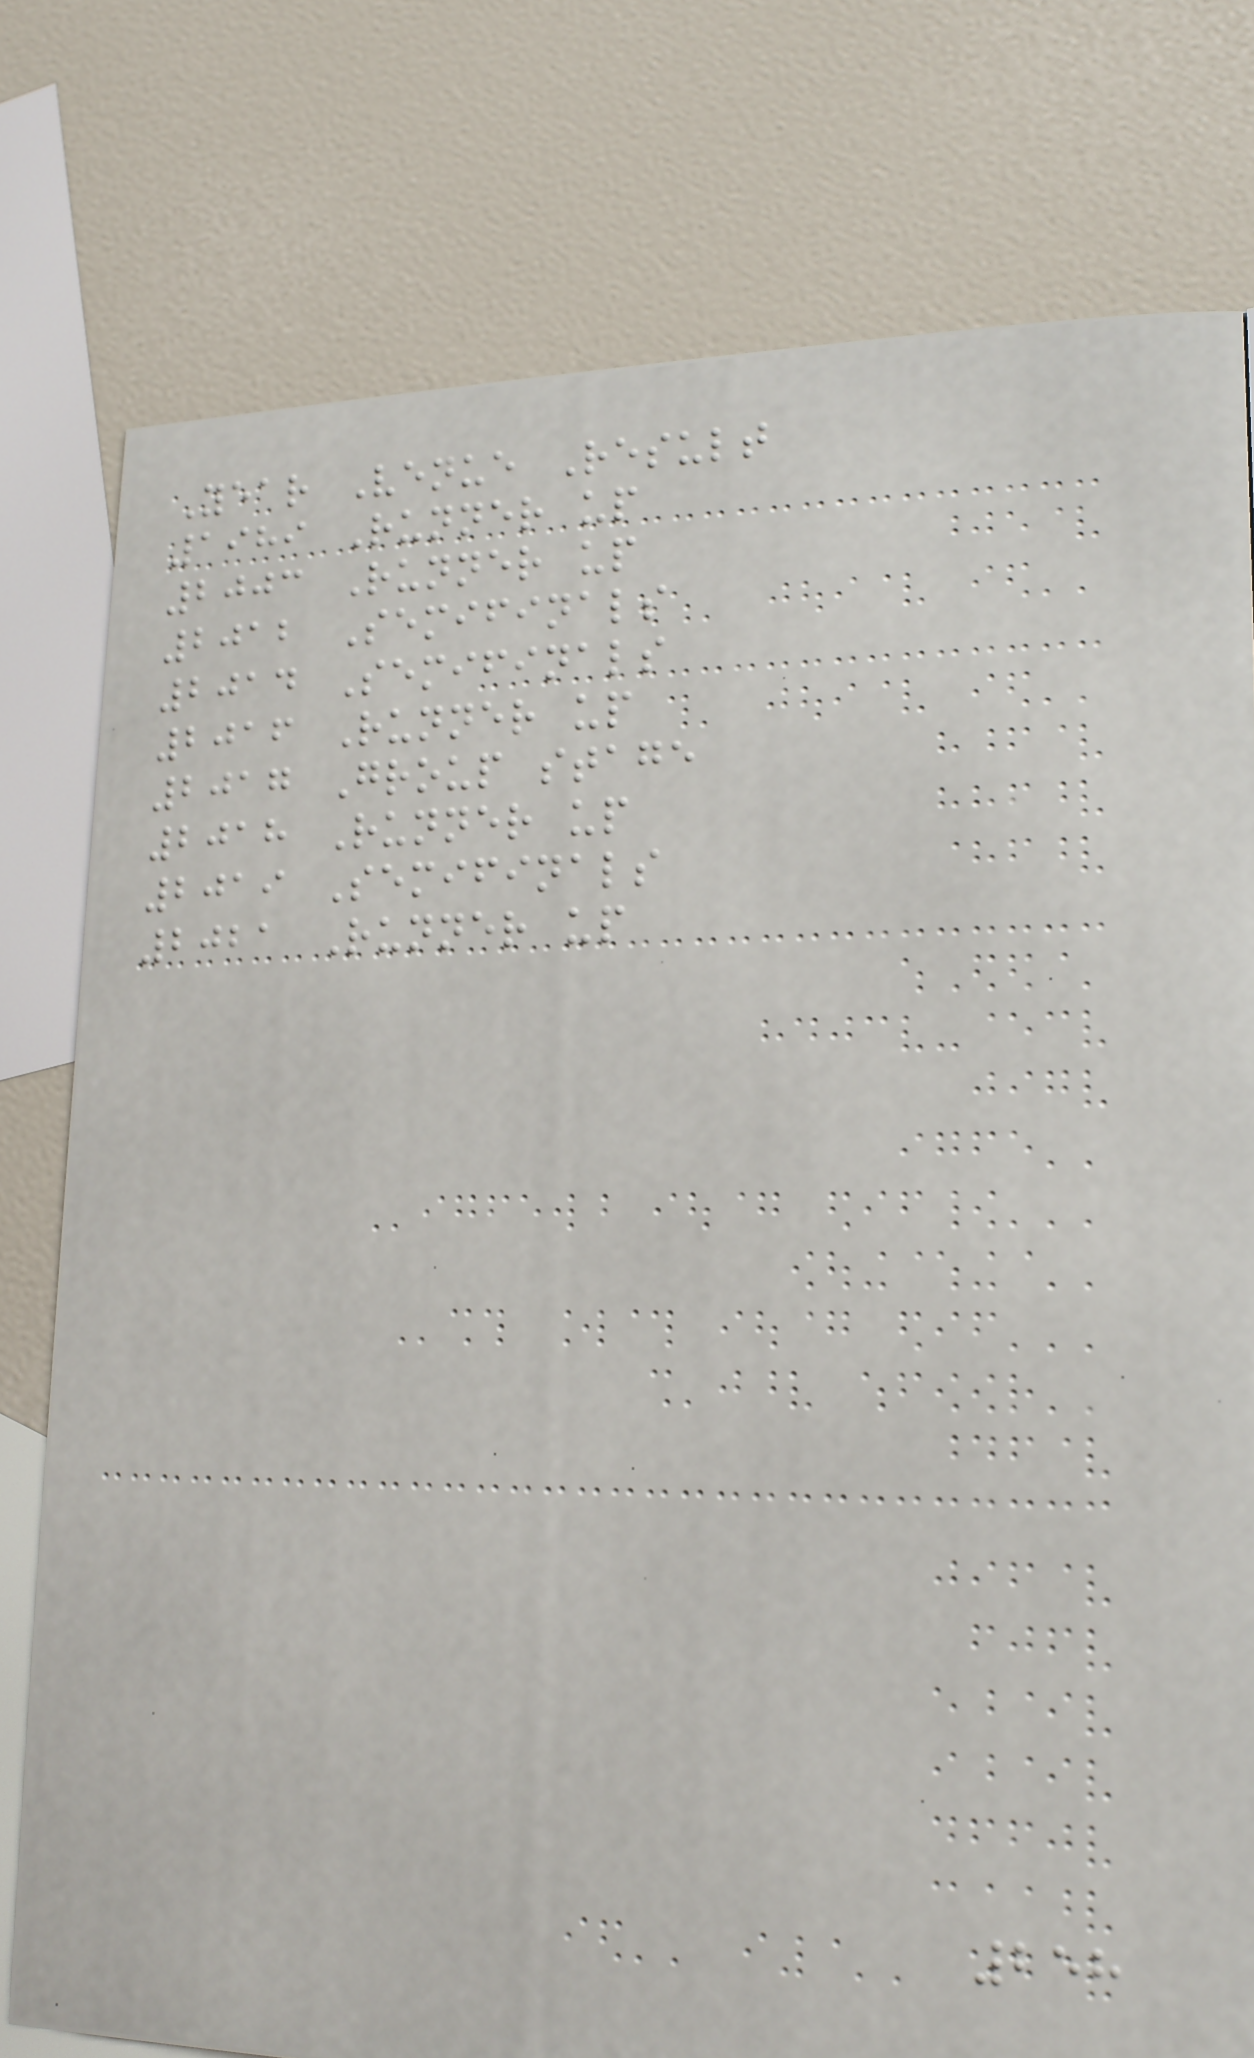Year Venue Result
1989 Runner up
2003 Runner up
2012 Semifinals
2014 Semifinals
2016 Runner up
2017 Group stage
2018 Runner up
2019 Semifinals
2021 Runner up
258
